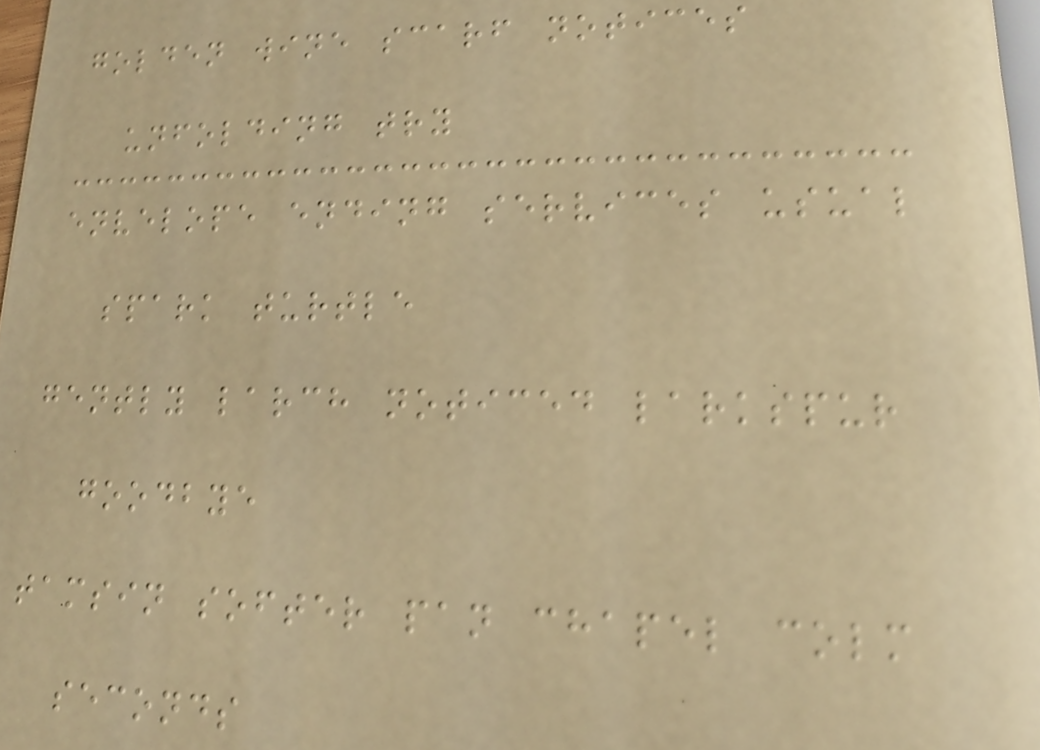golden wine scarf notices
unfolding try
envelope ending services usual
spark turtle
gently larch noticed larkspur
goodbye
tamsin softer pan chapel colm
seconds
